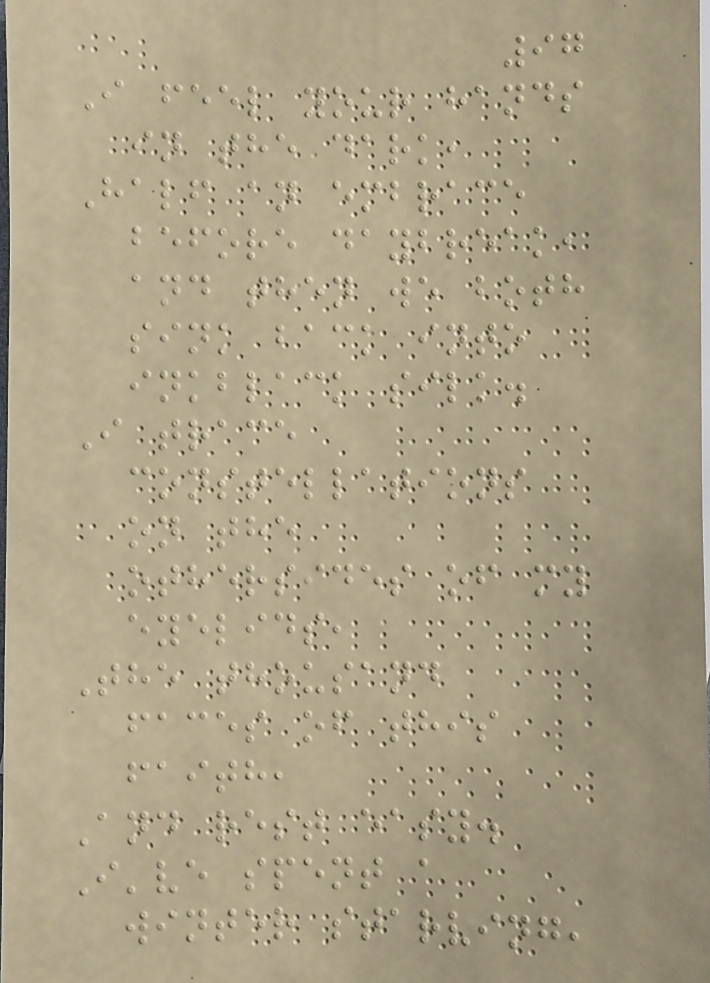97
I feel your hands
in the dark,
Half an embrace
before daybreak,
and then we both
sink back into
inkblack silk.
I trace
constellations
on the
othersides of my
eyelids,
The thousand
faces of this
faith,
And rest easy.
I've spent a
winter starving,
